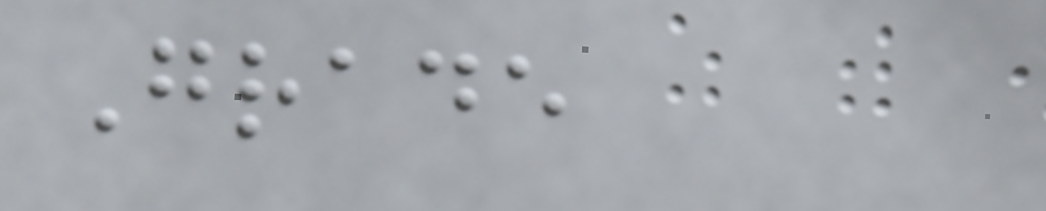Grade
